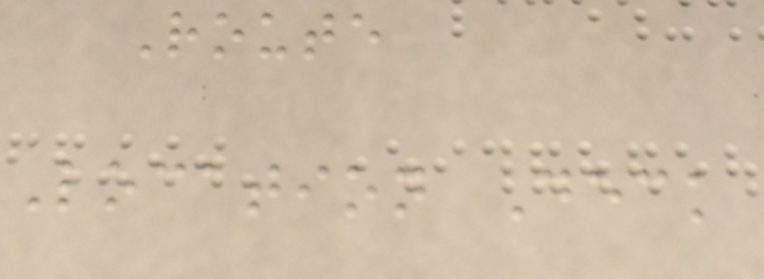Route
Location Deck
